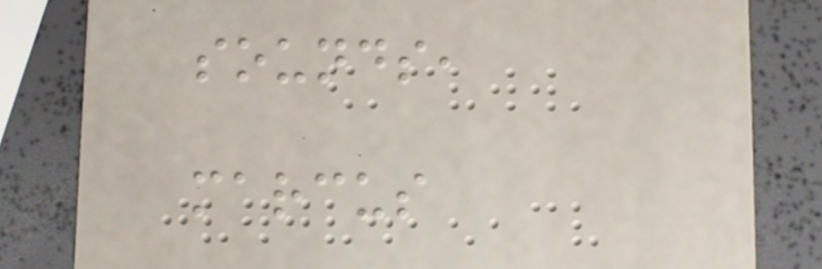sounds,
marcus
